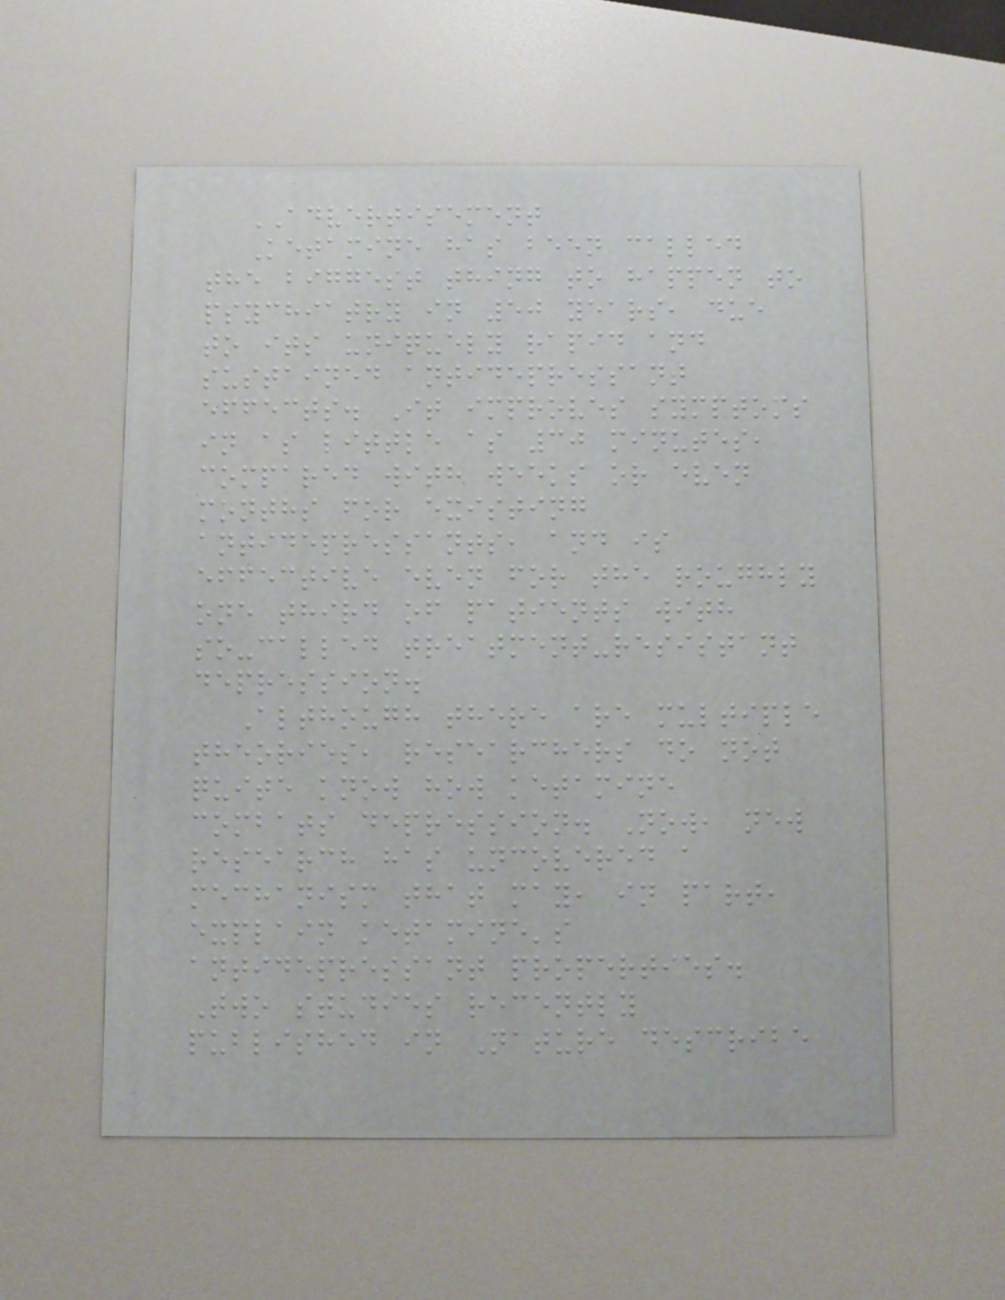ADVERTISEMENT
Ketamine has been called
the biggest thing to happen to
psychiatry in 50 years, due
to its uniquely rapid and
sustained antidepressant
effects. It improves symptoms
in as little as 30 minutes,
compared with weeks or even
months for existing
antidepressants, and is
effective even for the roughly
one third of patients with
so-called treatment-resistant
depression.
Although there are multiple
theories, researchers do not
quite know how ketamine
combats depression. Now, new
research has uncovered a
mechanism that may, in part,
explain ketamine's
antidepressant properties.
Two studies recently
published in Nature describe
